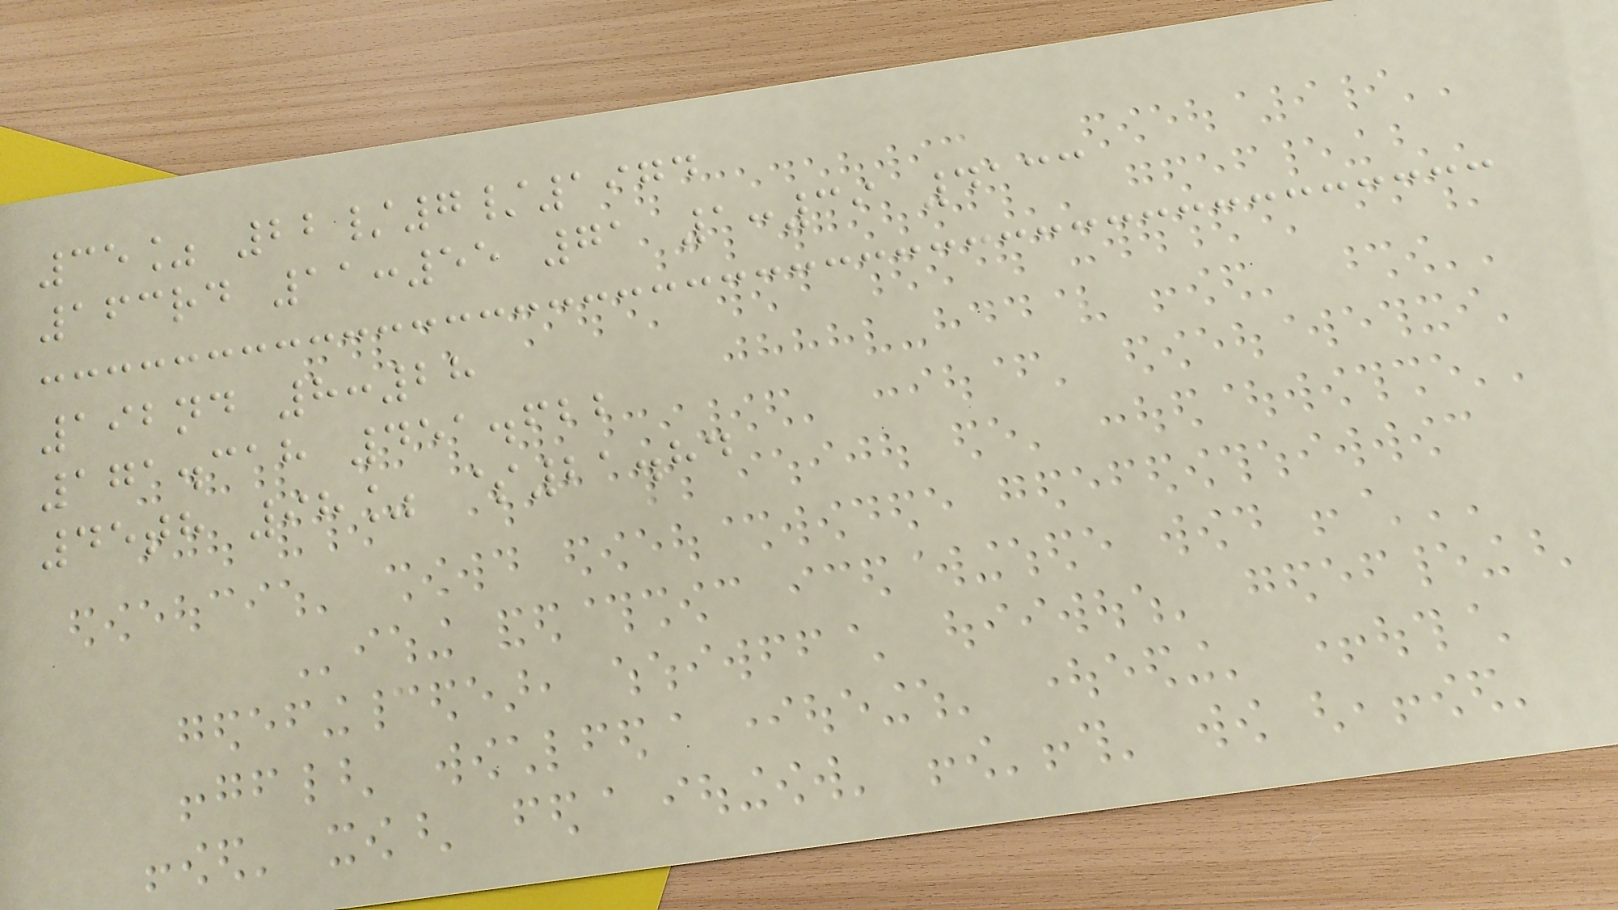35% 22/7/1974
163rd 11:55 71 1:39 4133
192nd 8:28
171.318 451.622
45th 98% $21.84
